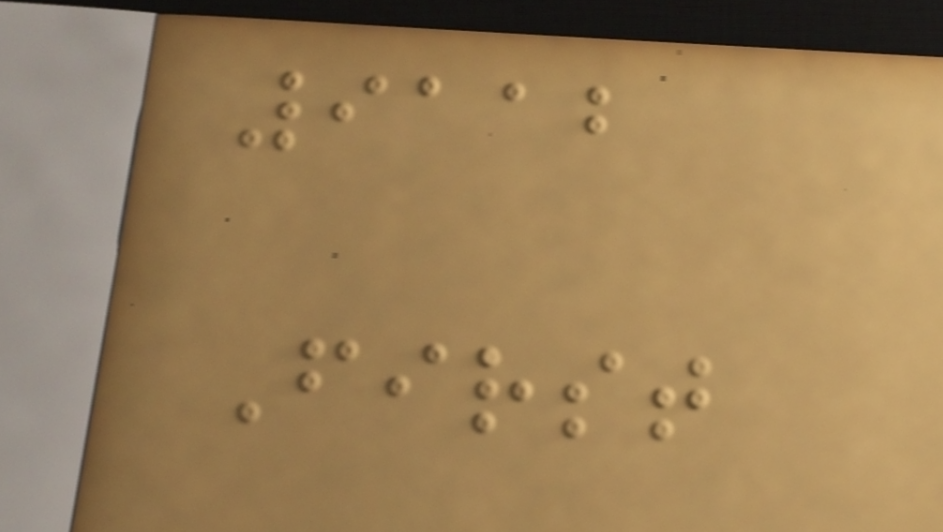9112
First
